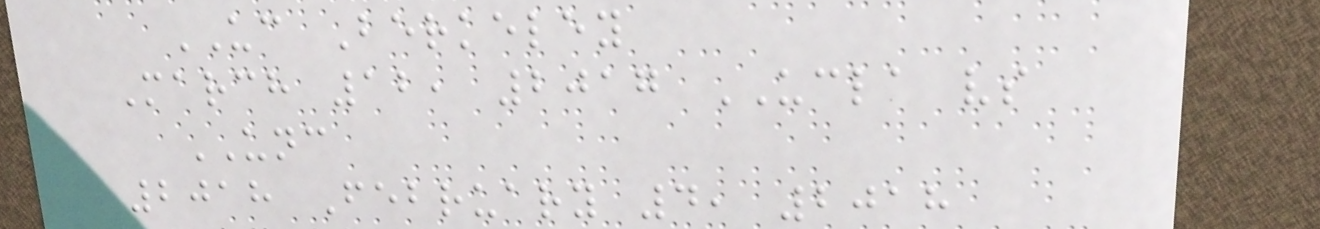UC Berkeley
March 12, 2017 UCLA vs
UNC
2018 February 4, 2018
